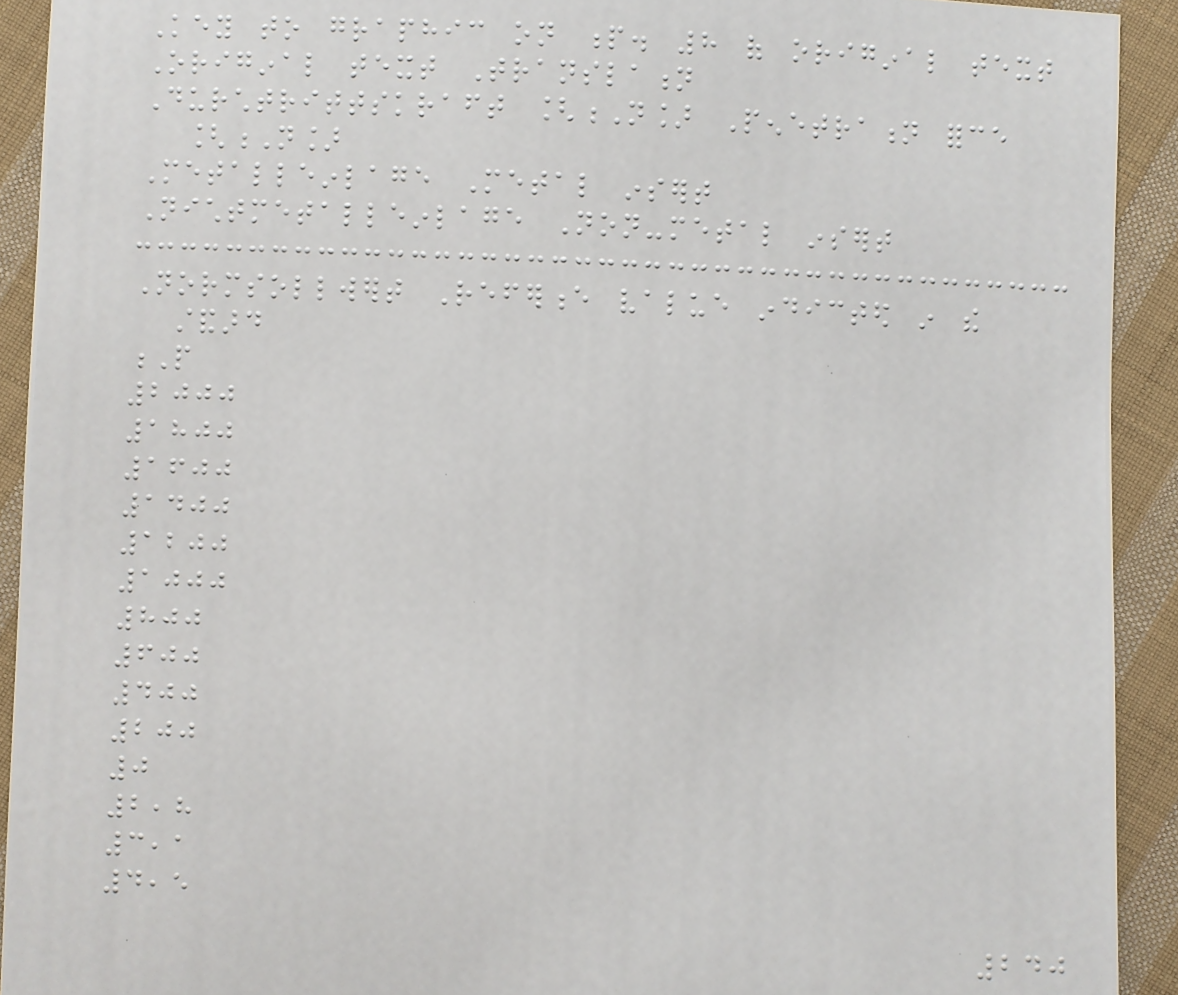Key to graphic on p. 8 of original text
Original text Translation
Durchtrittskraft [N] Penetration force
[N]
Metalleinlage Metal insert
Nichtmetalleinlage Non-metal insert
Normsollwert Reference value indicted in the
standard
P
2000
1800
1600
1400
1200
1000
800
600
400
200
0
2,8
3,1
4,5
240
